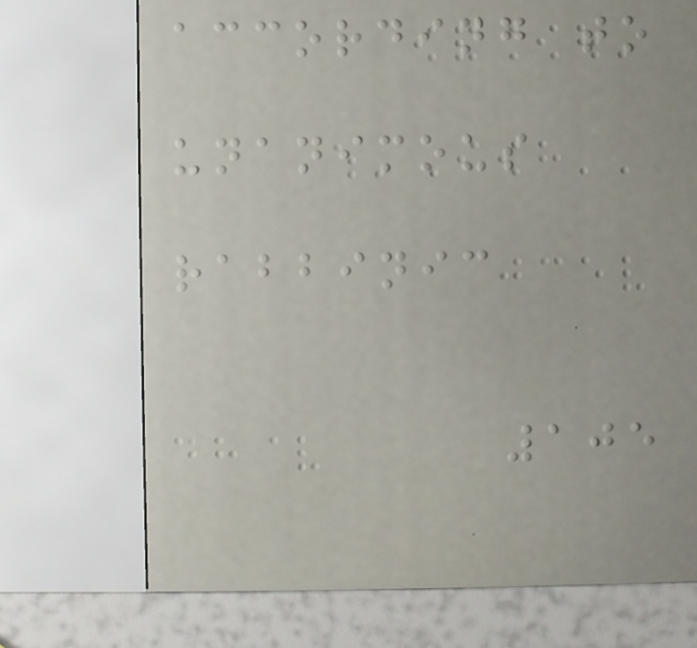according to
unanimous
rabbinic
105
